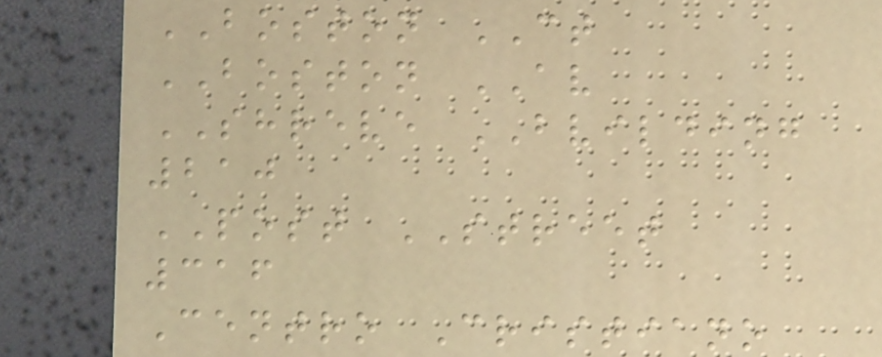BOSTON CT
BOSTON AV
SHREVE BVILDING
210
POST STREET
316
Centro Cristiano
